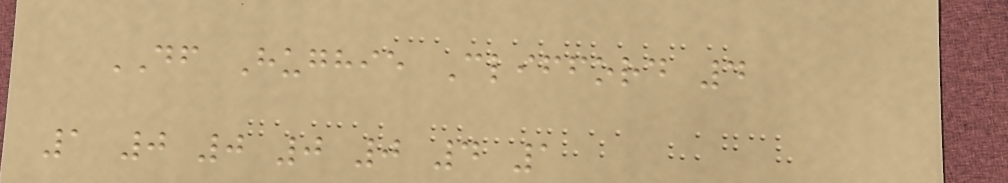DF Hughie Clifford 4
1 0 0 0 0 4 1
